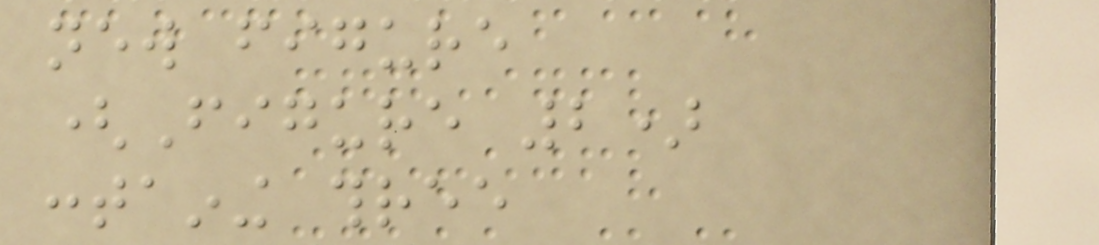new figure
(Figure 2)
containing three
